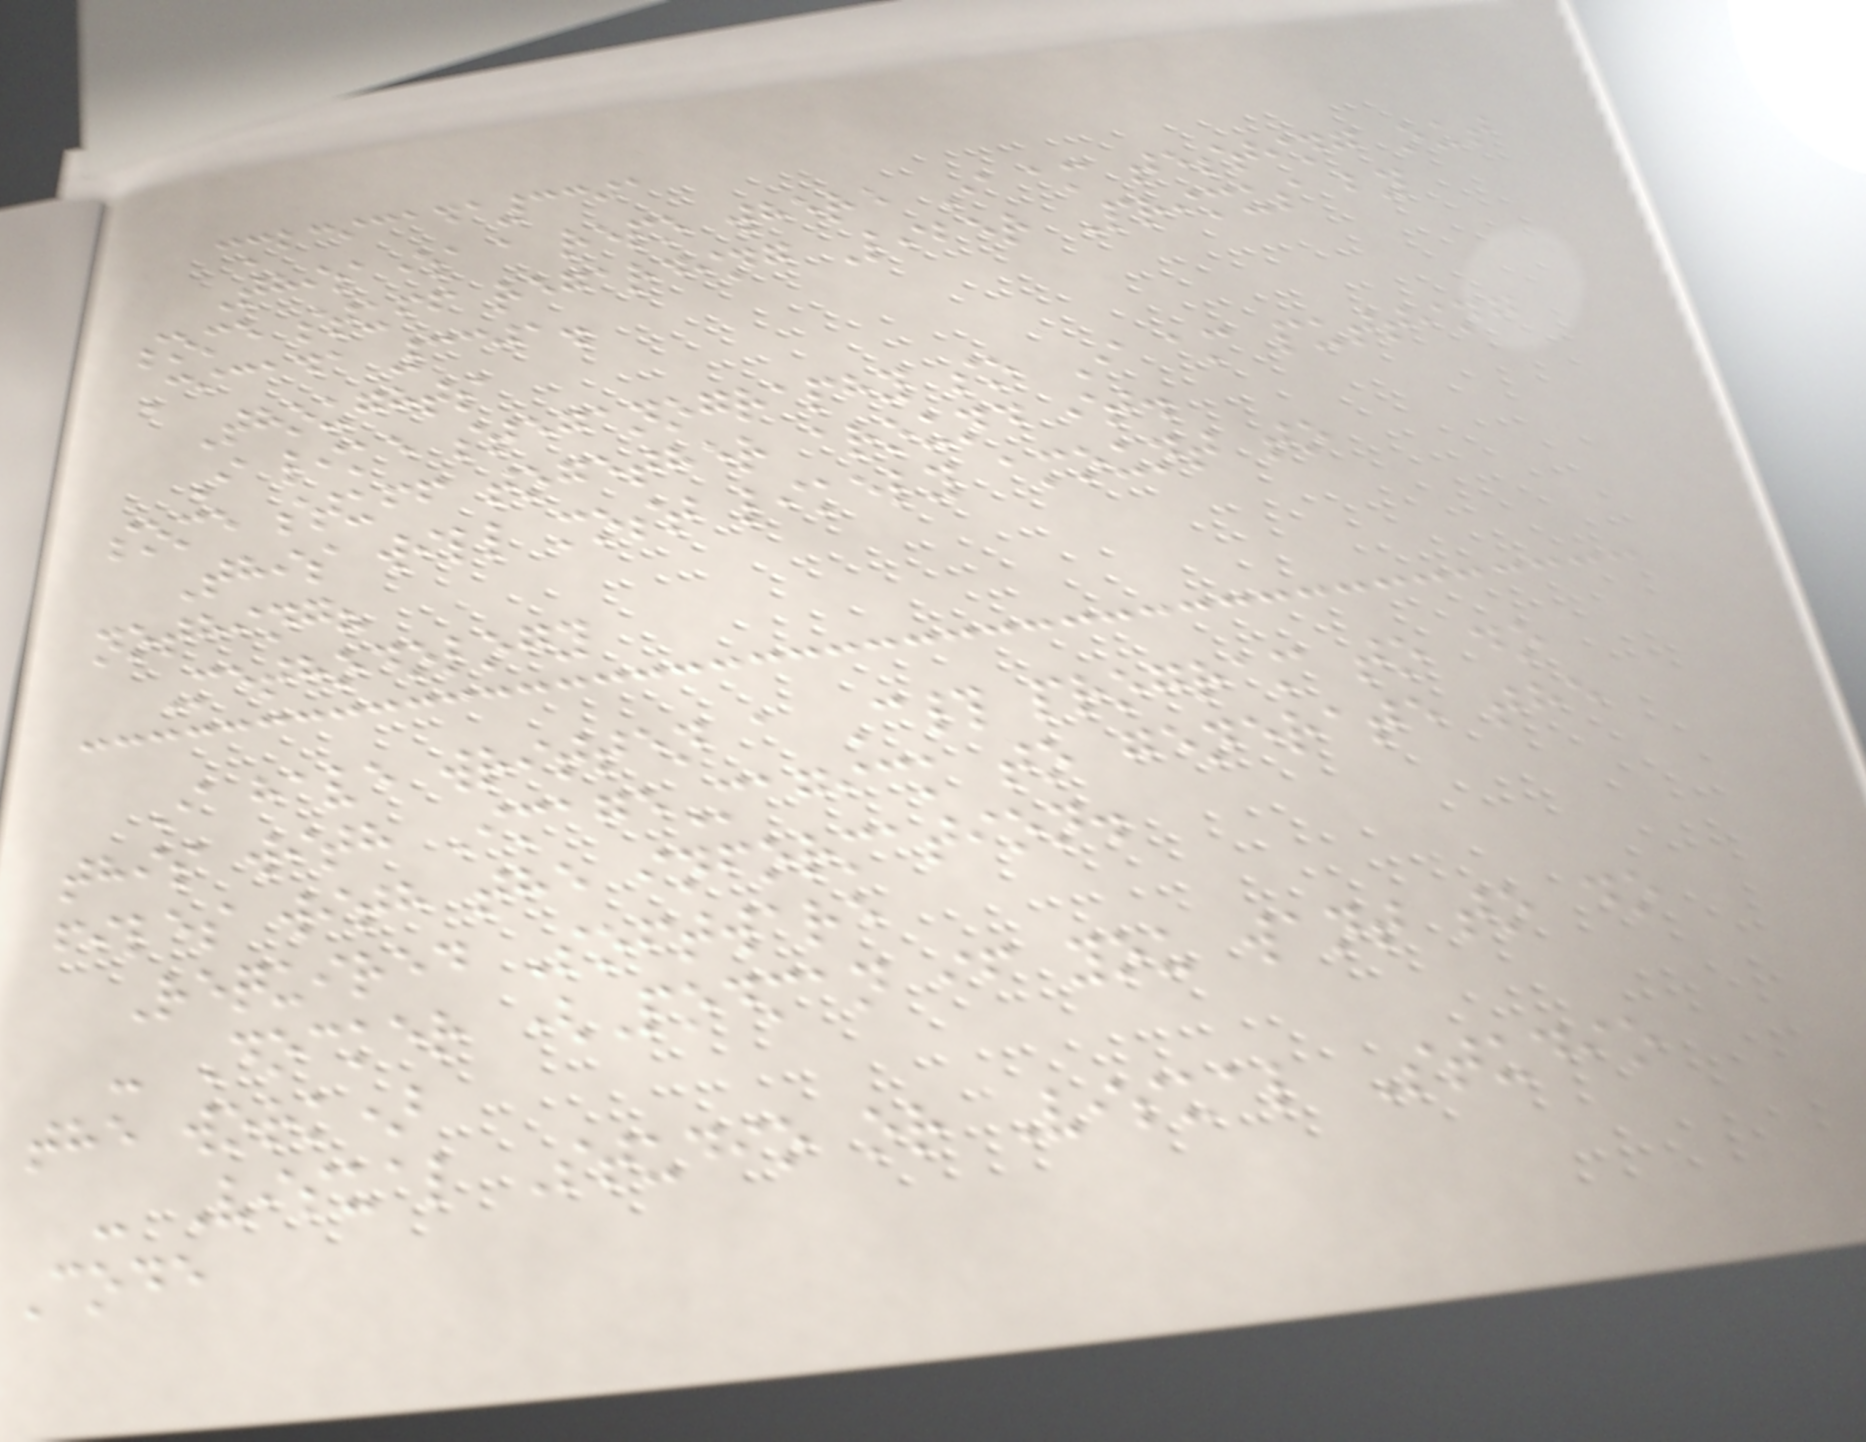cmbcicada3301
This is a repo where I am testing out
some stuff regarding Liber Primus by
Cicada 3301.
Thoughts
I like steganography so I am putting
some stuff together around it.
This will most likely amount to
nothing?
Methodology
I have written a C# program to do
this with ImageMagick to generate the
files with the information.
Required Software
- Docker (Podman if you want to do
the work)
- Visual Studio or Visual Studio
Code
